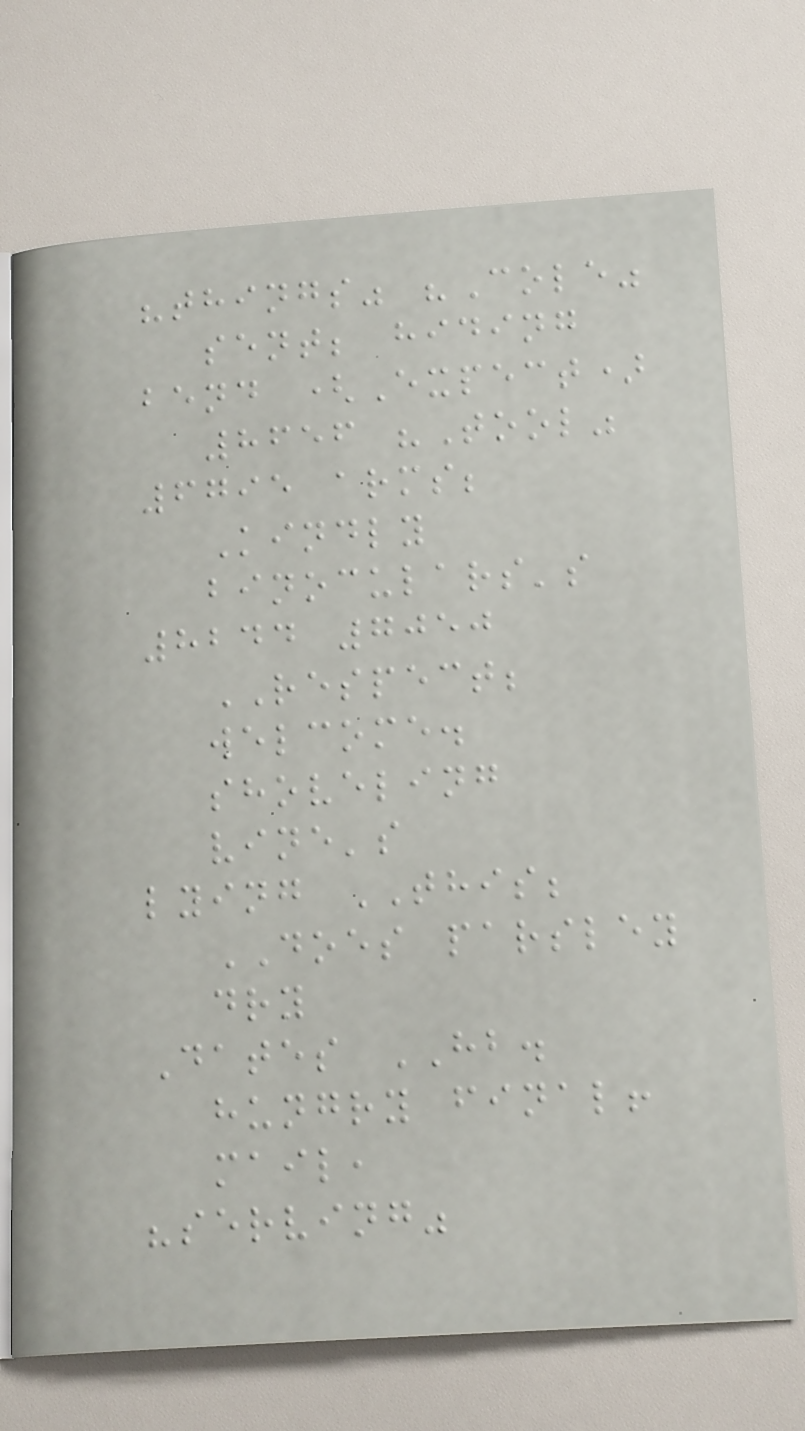"things" "Cole"
sent; hiding
bend (Expect)
8656 "Tool"
6795 arms;
Kindly
binoculars's
8244 7050
RESPECT;
welcome.
shoveling
vine's
lying THIS;
DOES parsley
dry
Dates HB.
hungry final!
mail,
"serving"
